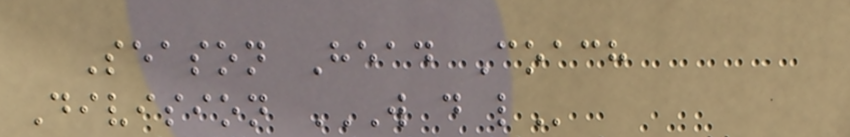Season Head Coach
Division W D L
